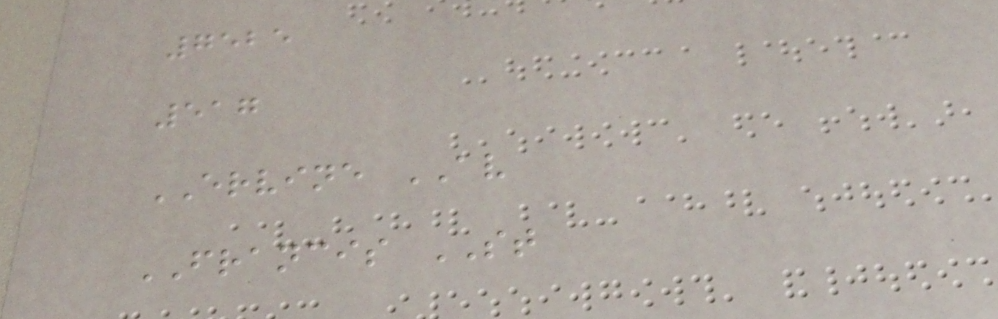7525
517
ERVINE AV
FRANCIS ST
